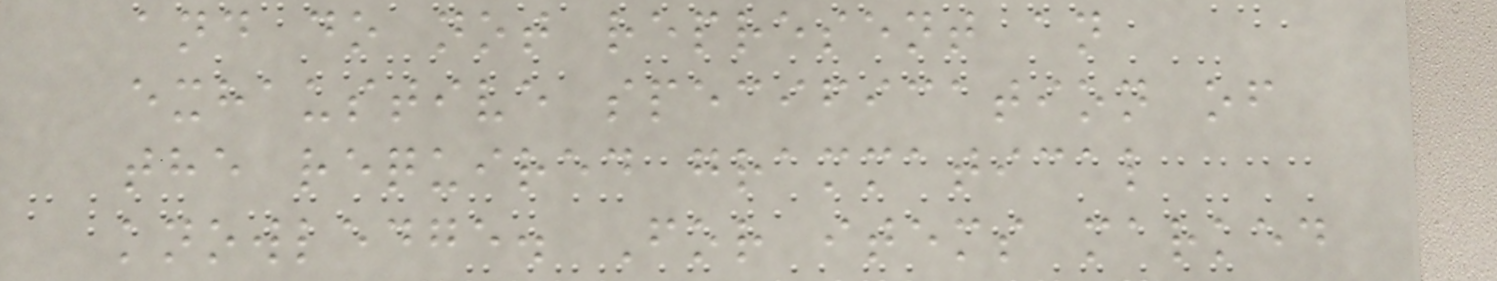and do not represent an
exhaustive specification of
the required grammatical
knowledge. For items marked
